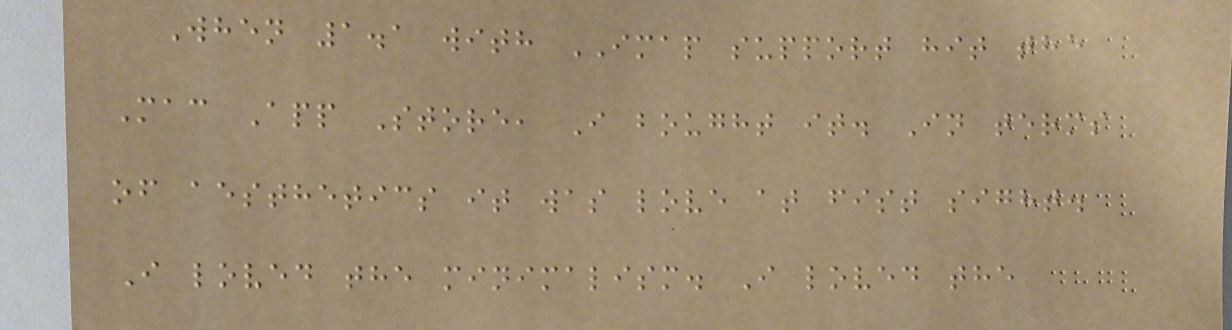When 1.1 with IMAP support hit the
Mac App Store, I bought it. In terms
of aesthetics it was love at fist sight.
I loved the minimalism. I loved the
